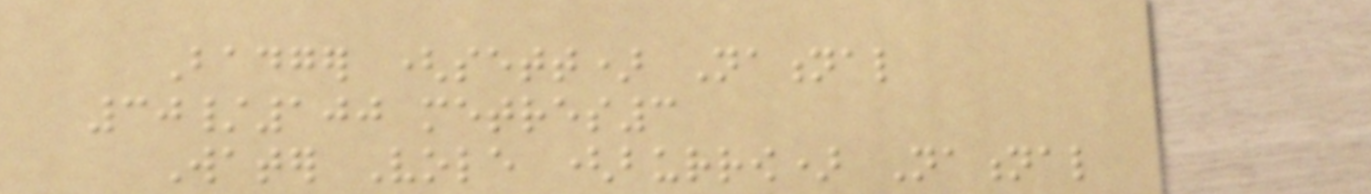Badger (sett) National
30/100 metres3
Water Vole (burrow) National
